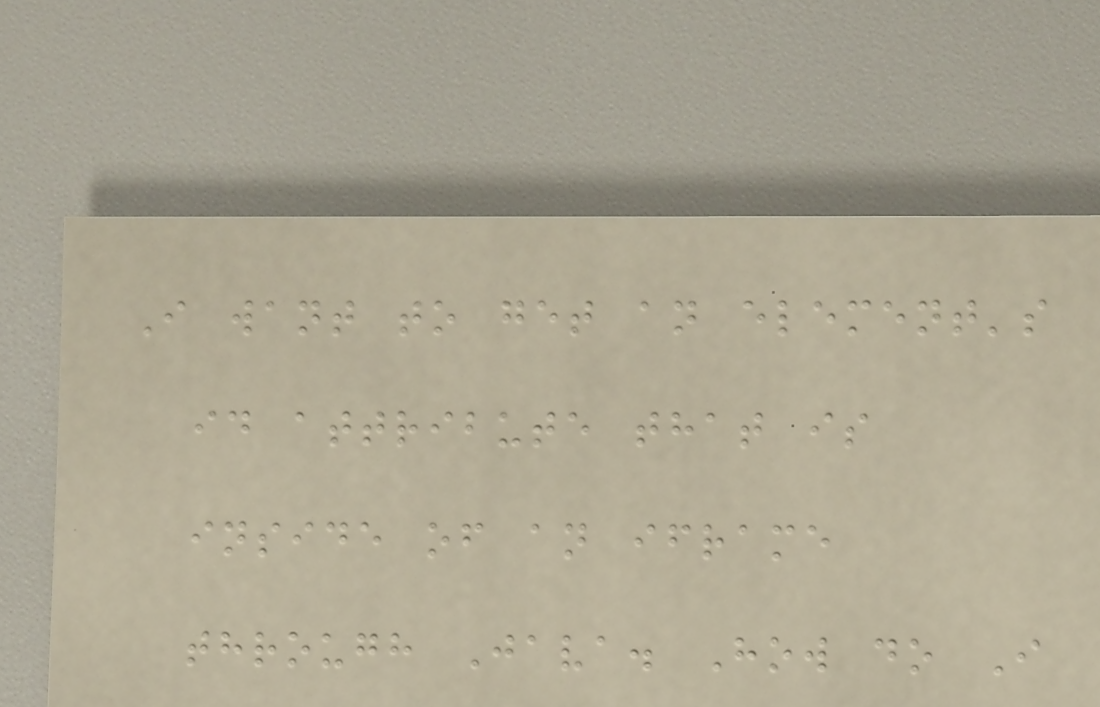I want to get an element's
id attribute that is
inside of an iframe
through Java. How do I
